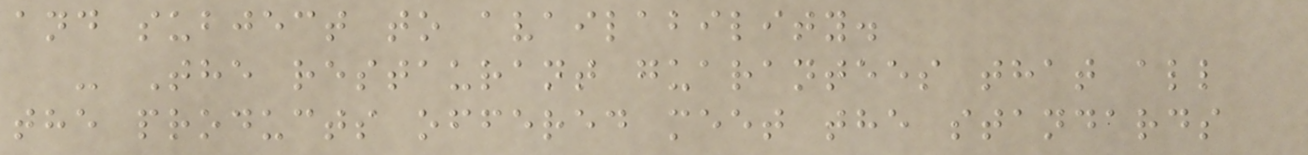and subject to availability.
- The restaurant guarantees that all
the products offered meet the standards
